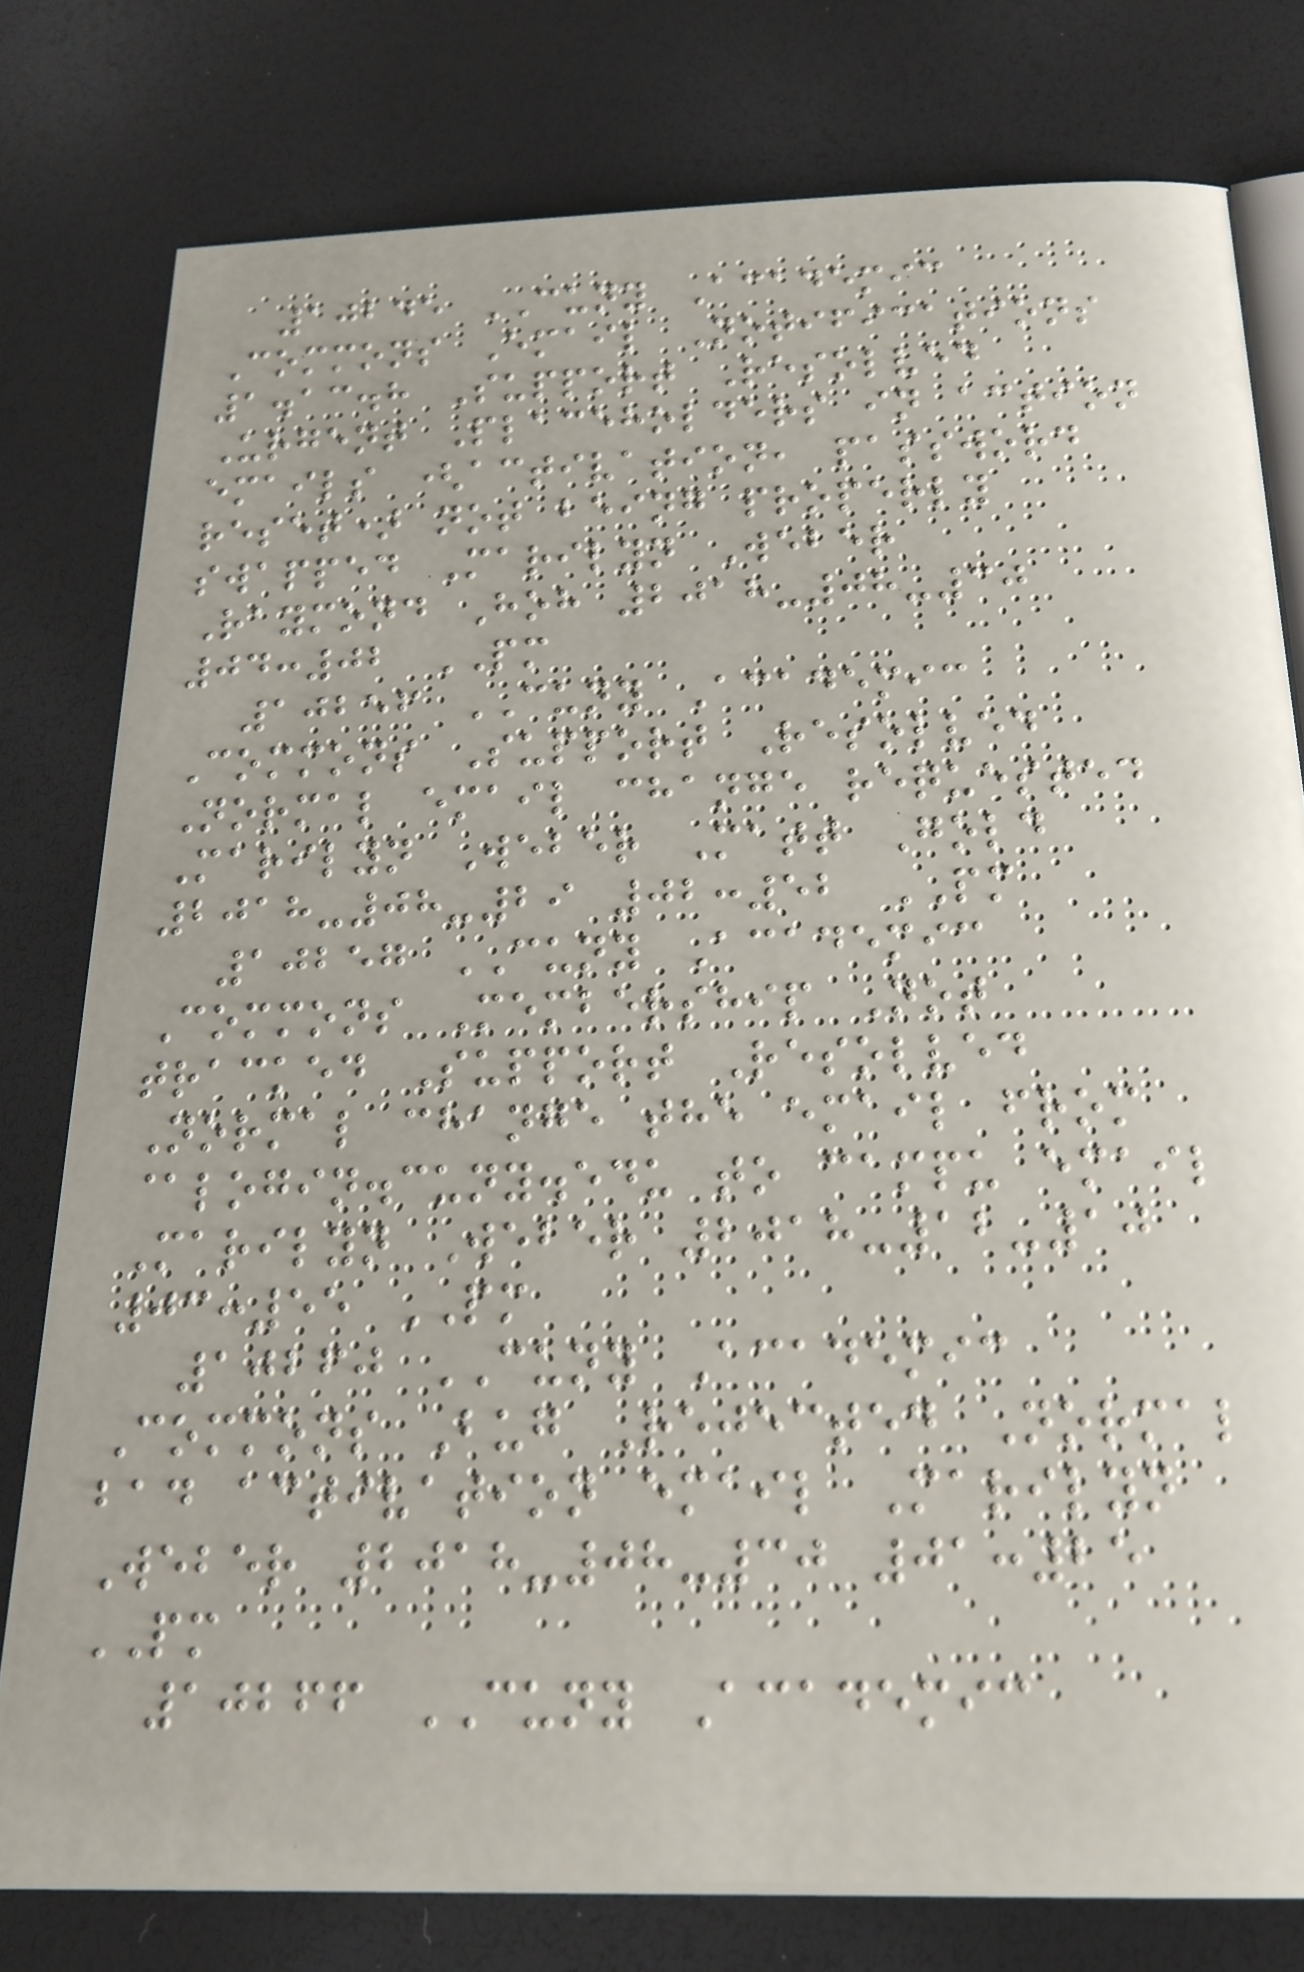10245 CUNY Academic
Commons Email Notifications
1.13.8 Support Resolved
Urgent Placeholders in action
emails (activation, password
reset) not being properly
swapped Marilyn Weber
Raymond Hoh 2018-08-30
04:02 PM
10256 CUNY Academic
Commons Support Resolved
Normal email change requested
Marilyn Weber Matt Gold
2018-08-29 02:52 PM
10257 CUNY Academic
Commons Membership Not
tracked Support Resolved
Normal change the email from
@login.cuny.edu to campu email
Marilyn Weber 2018-12-10
03:55 PM
10260 CUNY Academic
Commons Bug Rejected Normal
bad activation email Marilyn
Weber 2018-08-30 01:25
PM
10266 CUNY Academic
